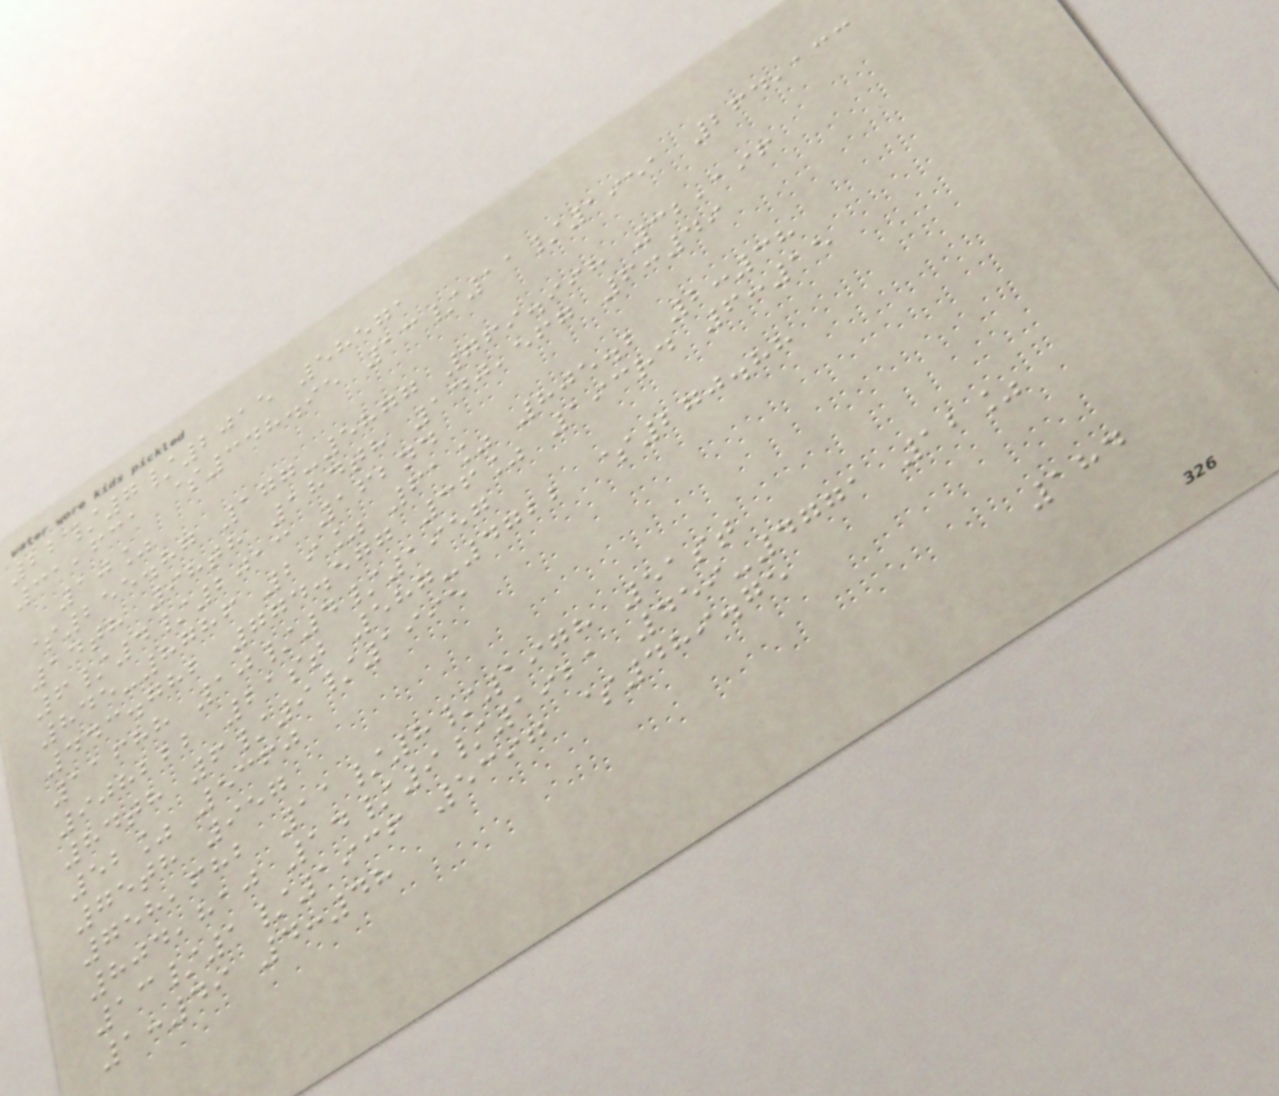22/7/2015 58571
31,631 $348.95 13/11/1951 264,133
10%
$255.87 177-5877 769.998 32,196
14th 98th 184th 140,567 6:49
6/4/2013 162nd
845-8786 29% 61% 805.2 2:38
443.782 774.577 36% 193rd 6:15
11688 10/4/1957
908222 21st 587-4722 $270.88
84th 6/9/1995
52% 5360
75th 957
758,682 11/8/1978 51st
804,810 14/9/1921 459-4771 12%
13/1/1936 5397 $489.75
1:49 4:48
184
